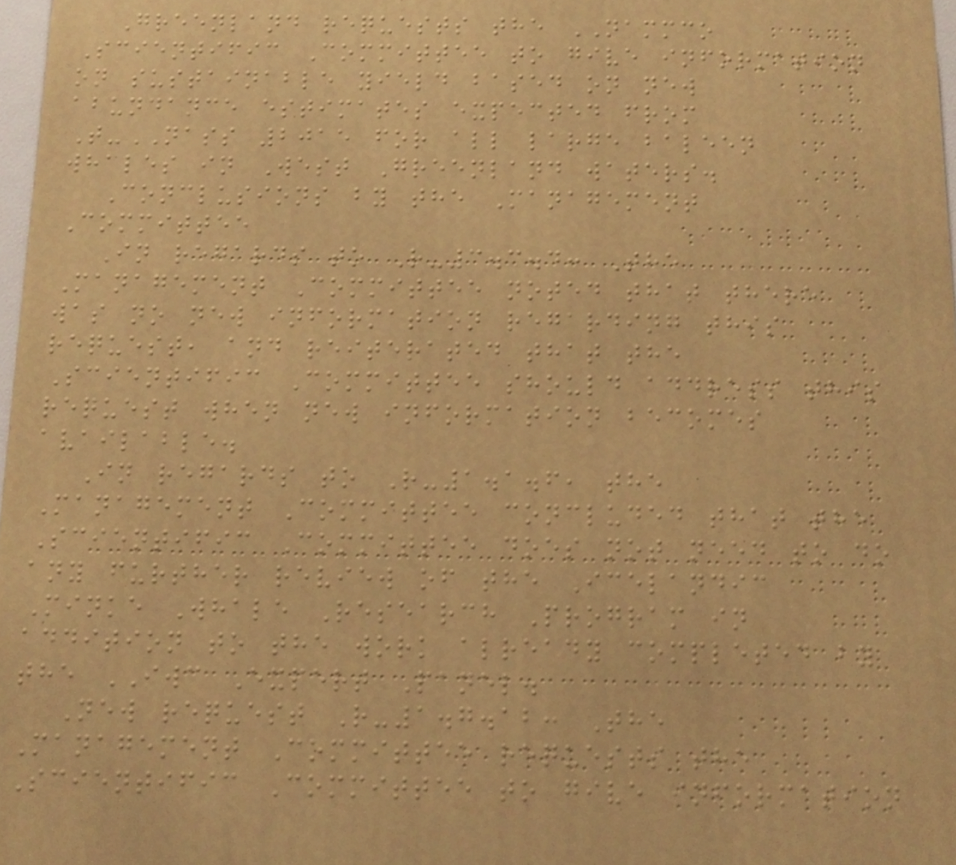Greenland requests the NAMMCO
Scientific Committee to give information
on sustainable yield based on new
abundance estimates expected from
T-NASS 2015 for all large baleen
whales in West Greenland waters.
Conclusions by the Management
Committee
In regards to R-3.3.4: The
Management Committee noted that there
was no new information regarding this
request, and reiterated that the
Scientific Committee should address this
request when new information becomes
available.
In regards to R-1.1.6, the
Management Committee concluded that the
Scientific Committee does not need to do
any further review of the Icelandic
Minke Whale Research Program in
addition to the work already completed by
the IWC Expert Panel.
New request R-1.7.12: The
Management Committee requests the
Scientific Committee to give information
